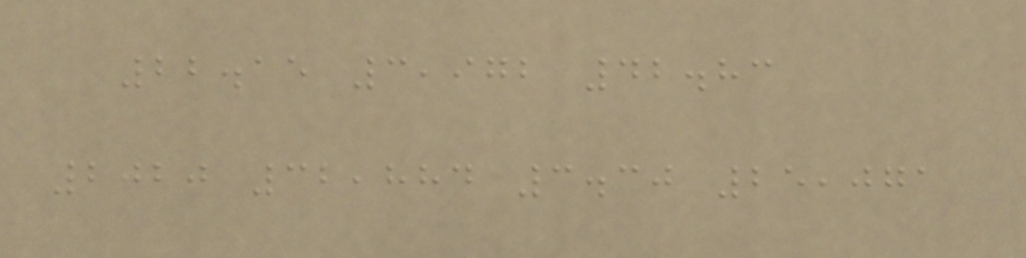22.15 3,972 42.83
2020 32,884 3.30 25,071
